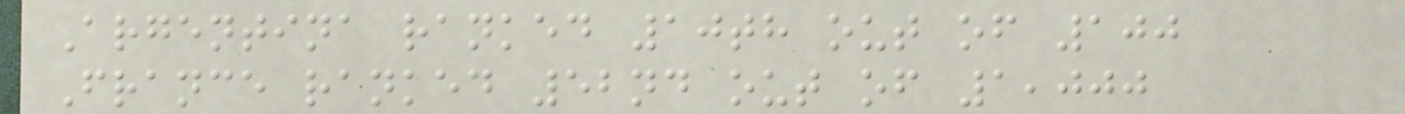Argentina ranked 10th out of 100
France ranked 52nd out of 1,000
